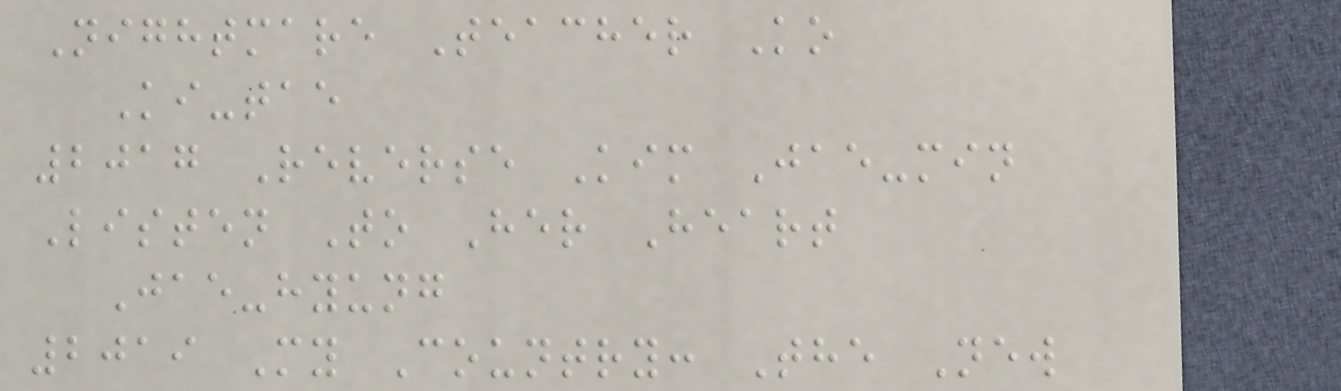Nightmare Teacher Ko
Ki-tae
2017 Reverse Kim Jae-min
Listen To Her Heart
Jae-hyung
2019 My Country: The New
